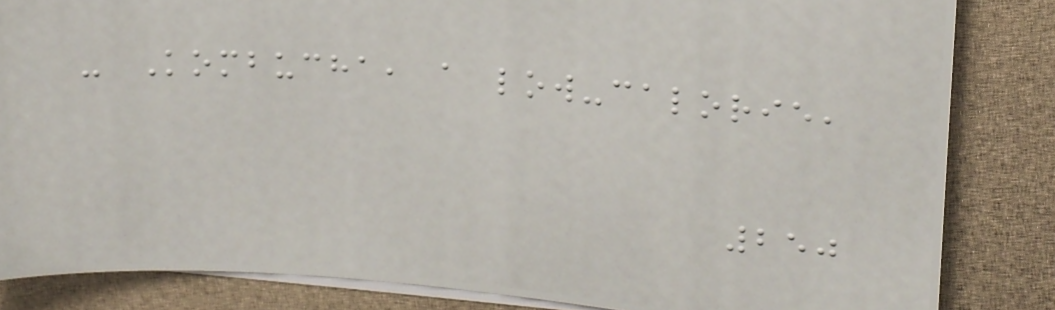- Kombucha, a low-calorie,
250
